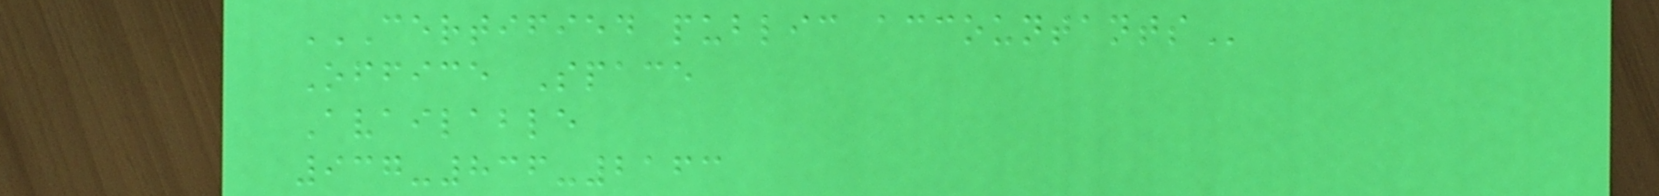CERTIFIED PUBLIC ACCOUNTANTS
Office Space
Available
937-836-2163
